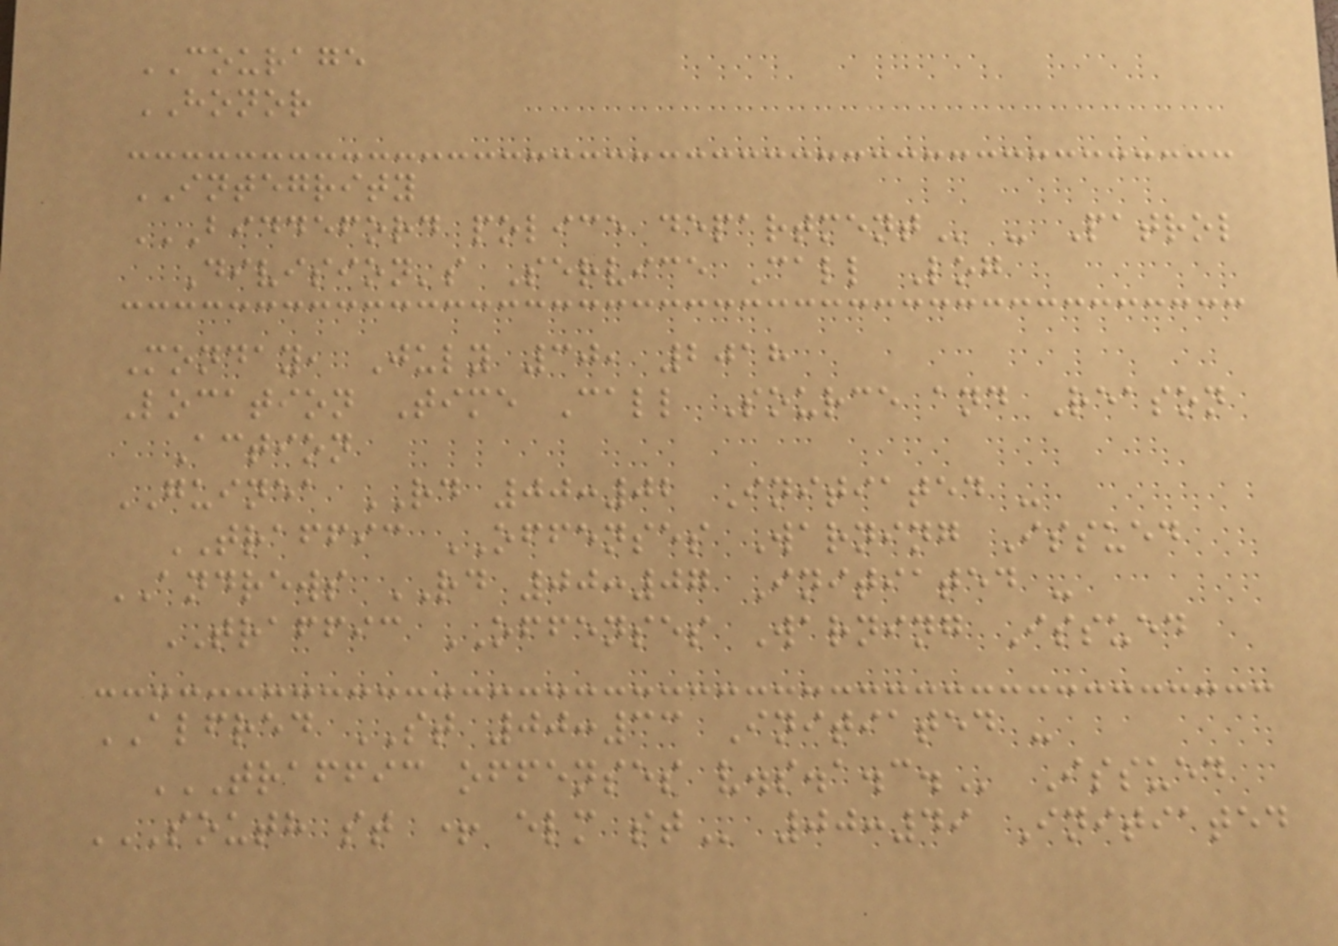COURAGE
HONOR
INTEGRITY
BIDDEFORD POLICE DEPARTMENT - Patrol
Division's Service Call Log
Monday, July 30, 2018
Location Time Call Source and Reason
Action
GUINEA RD 00:02 Initiated -
TRAFFIC OFFENSES Warning Issued
ANDREWS RD 00:07 Initiated -
TRAFFIC OFFENSES Warning Issued
ALFRED ST 00:33 Initiated -
TRAFFIC OFFENSES V.S.A.C. Issued
SOUTH ST + ELM ST 00:49 Initiated
